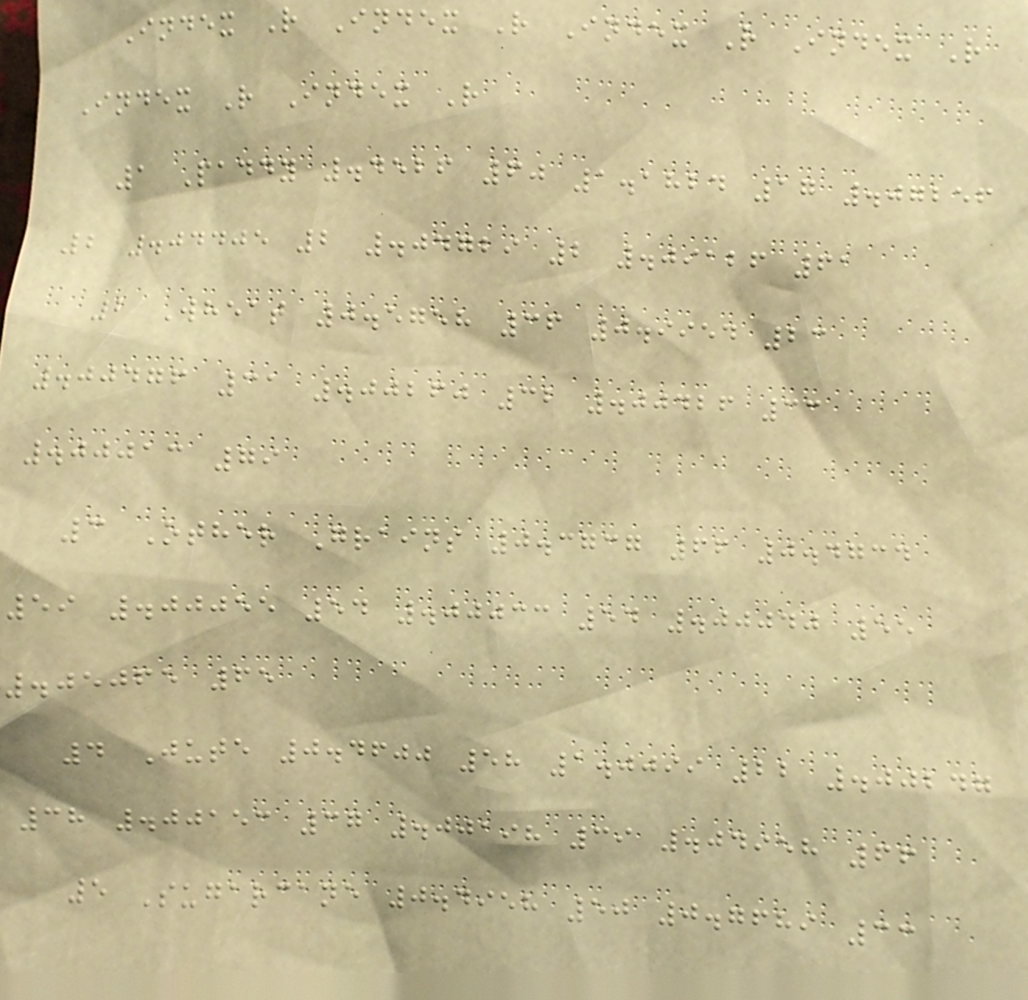Index R Index R Index R Index R
Index R Index R
1 Paddy .4526 60 1.1824 17 .07256
2 .04405 2 .04729 2 .09126 61
2 Wheat 0.5758 36 0.9954 23
.00476 31 .00260 32 .00426 33
.00013 79
3 Other Grains 0.3737 66 0.4734
59 .00055 54 .00033 54 .00040 55
.05065 65
4 Jute 0.4600 58 1.0099 22 .00247
38 .00153 37 .00198 39 .04958 66
5 Sugarcane 0.4958 50 0.7689 33
